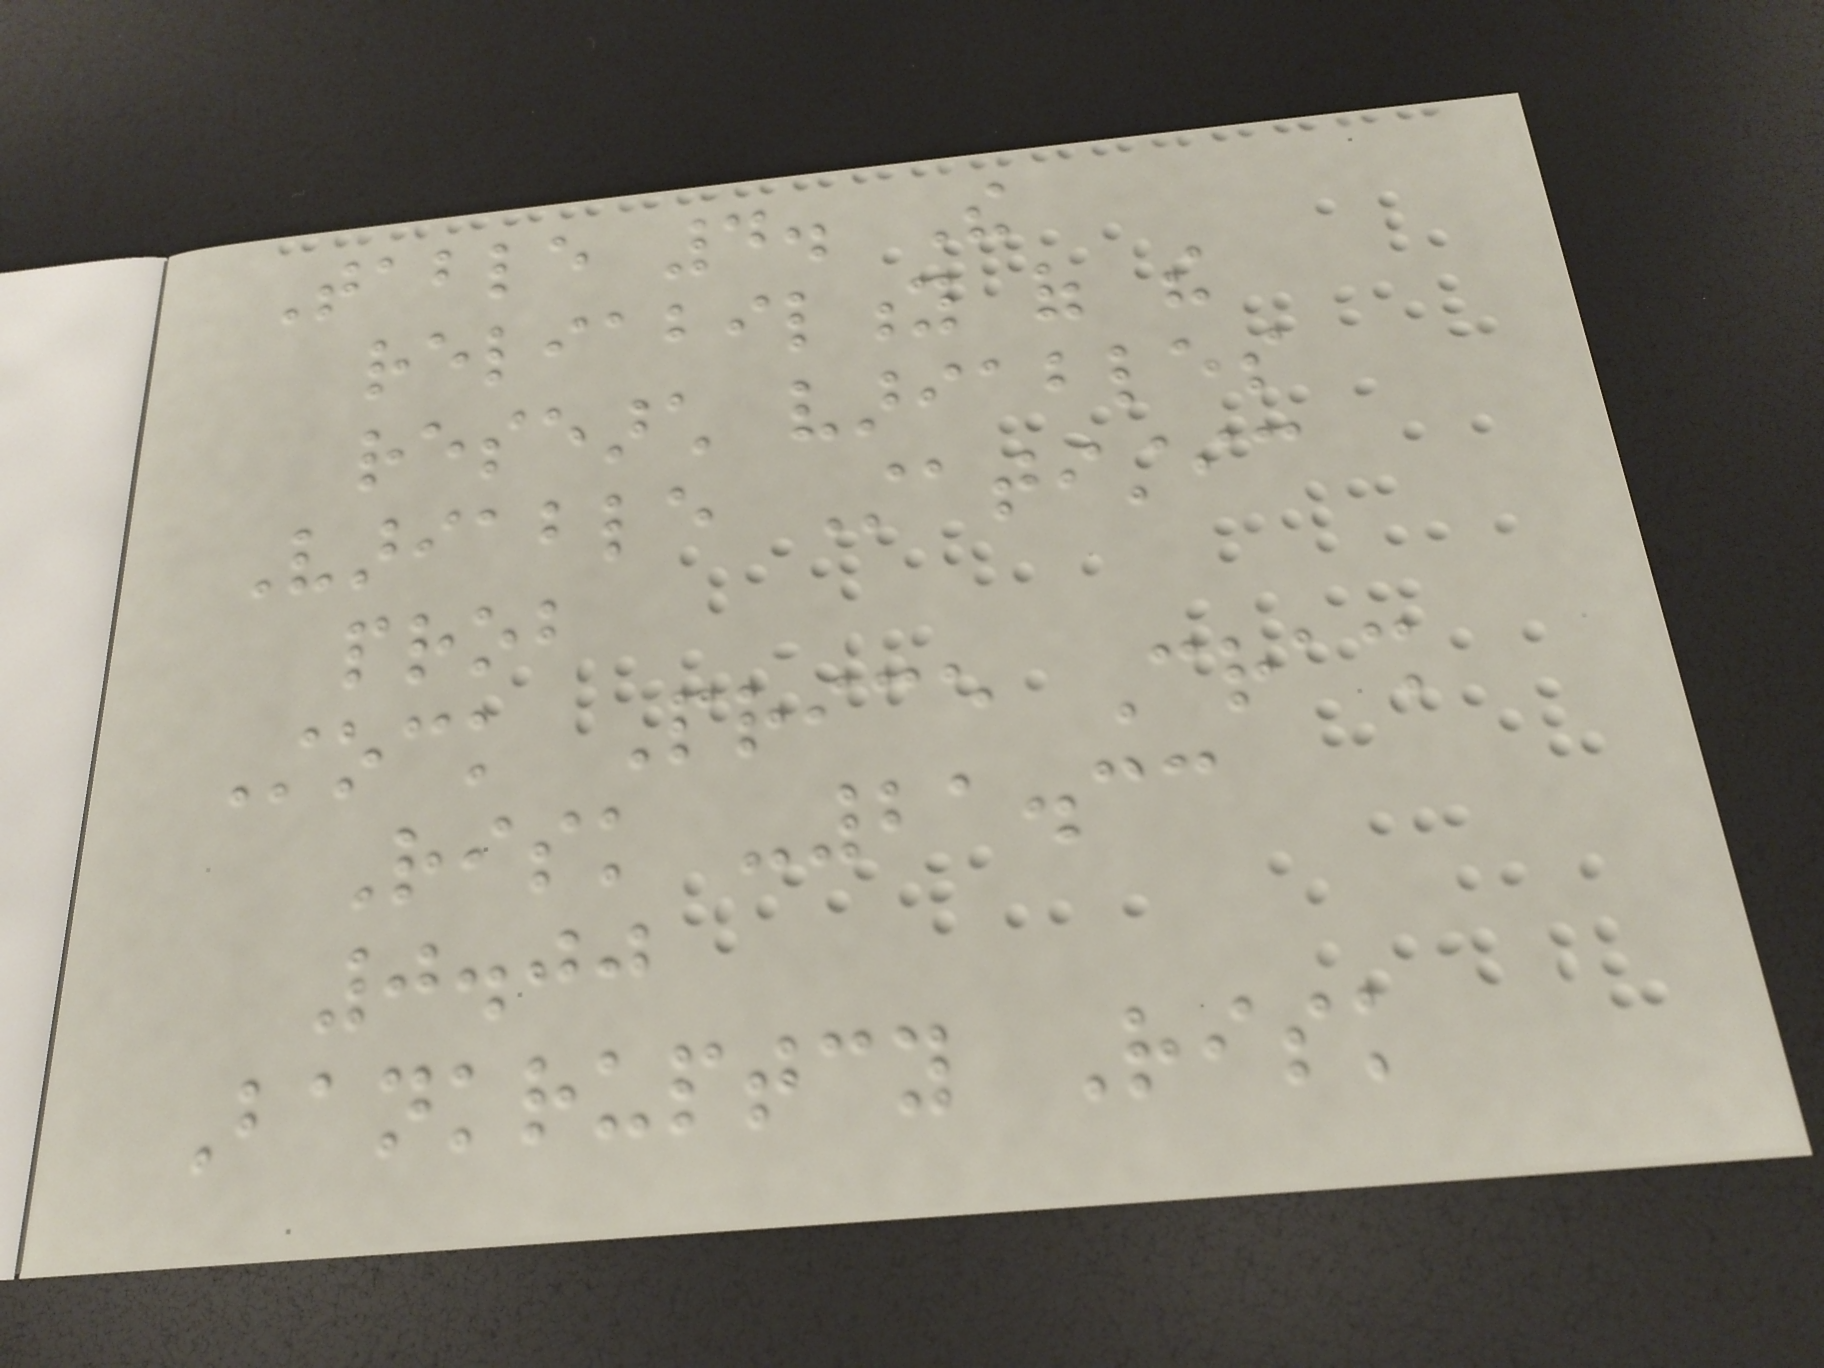Table 4. The
reliability of the
research variables
Variable Statistic
prob
Stock Price Crash
Risk -21.33
0.00
Bankruptcy Risk
